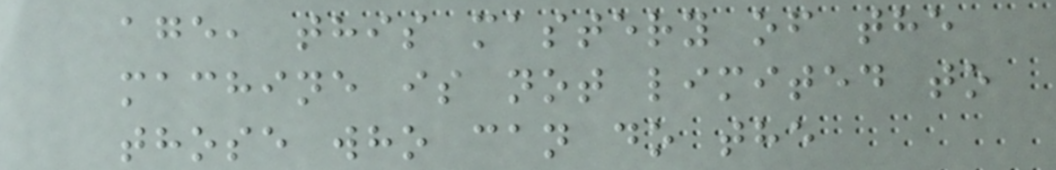age, this mastery of the
machine is not limited to
those who can do the
